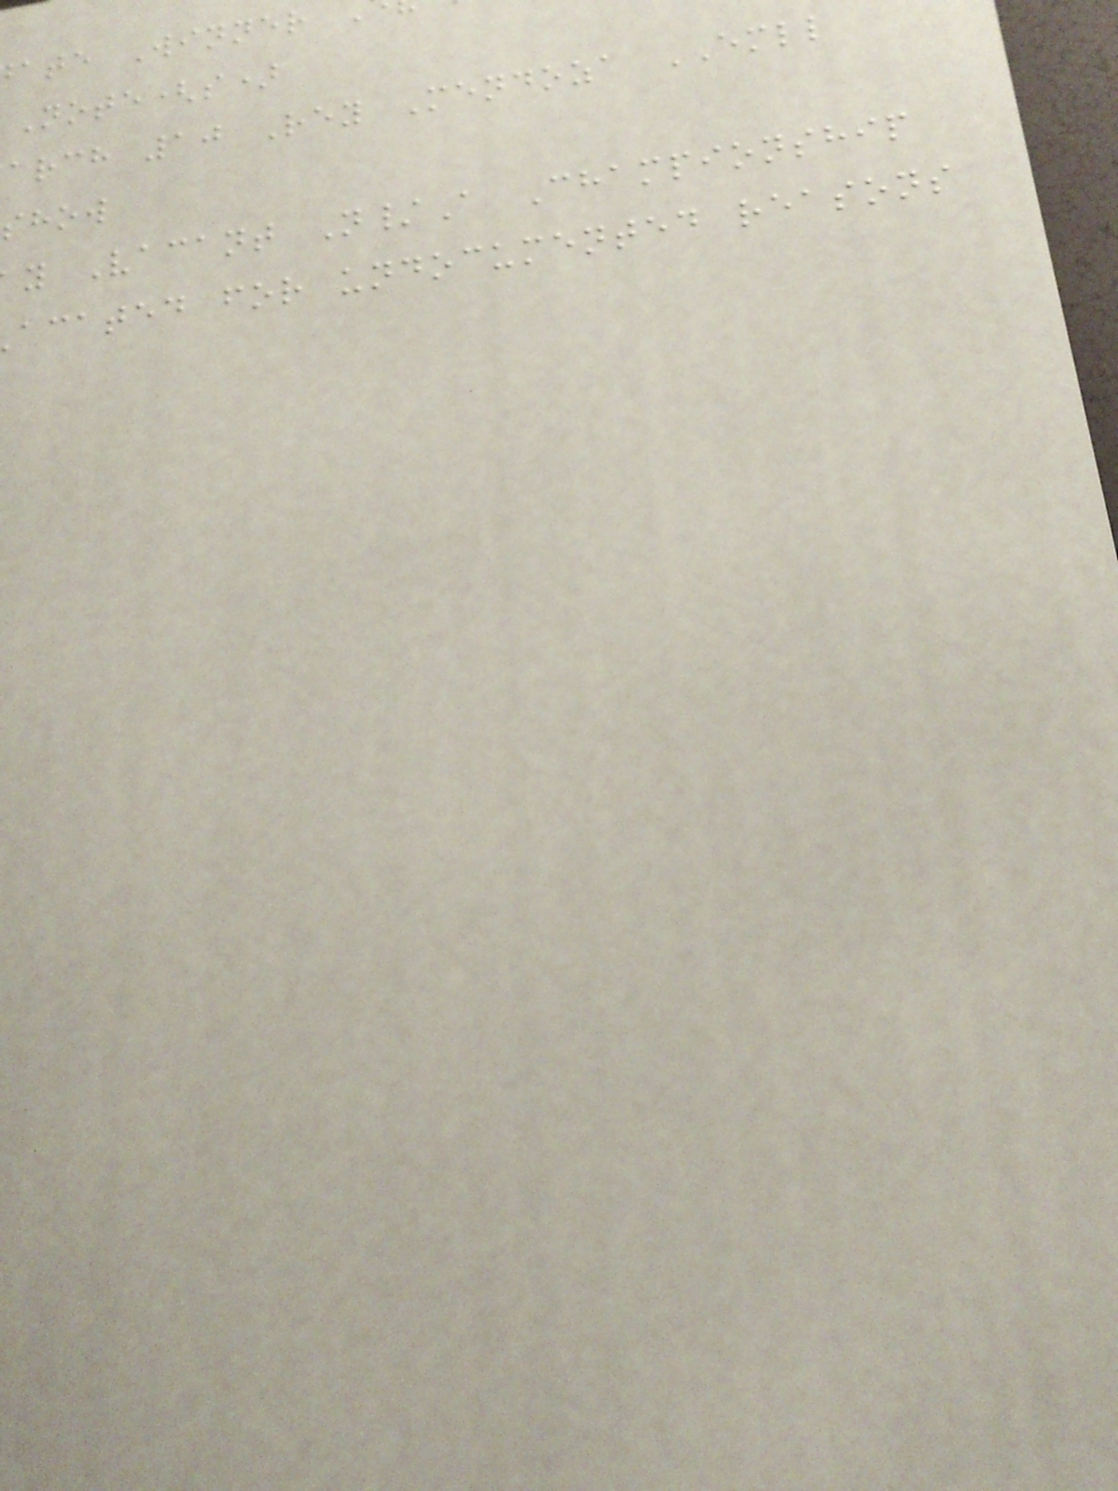ate Winner
Note(s)
arch 10 Rey Mendoza EMLL
show
y Vacant N/A Championship
acated for undocumented reasons
